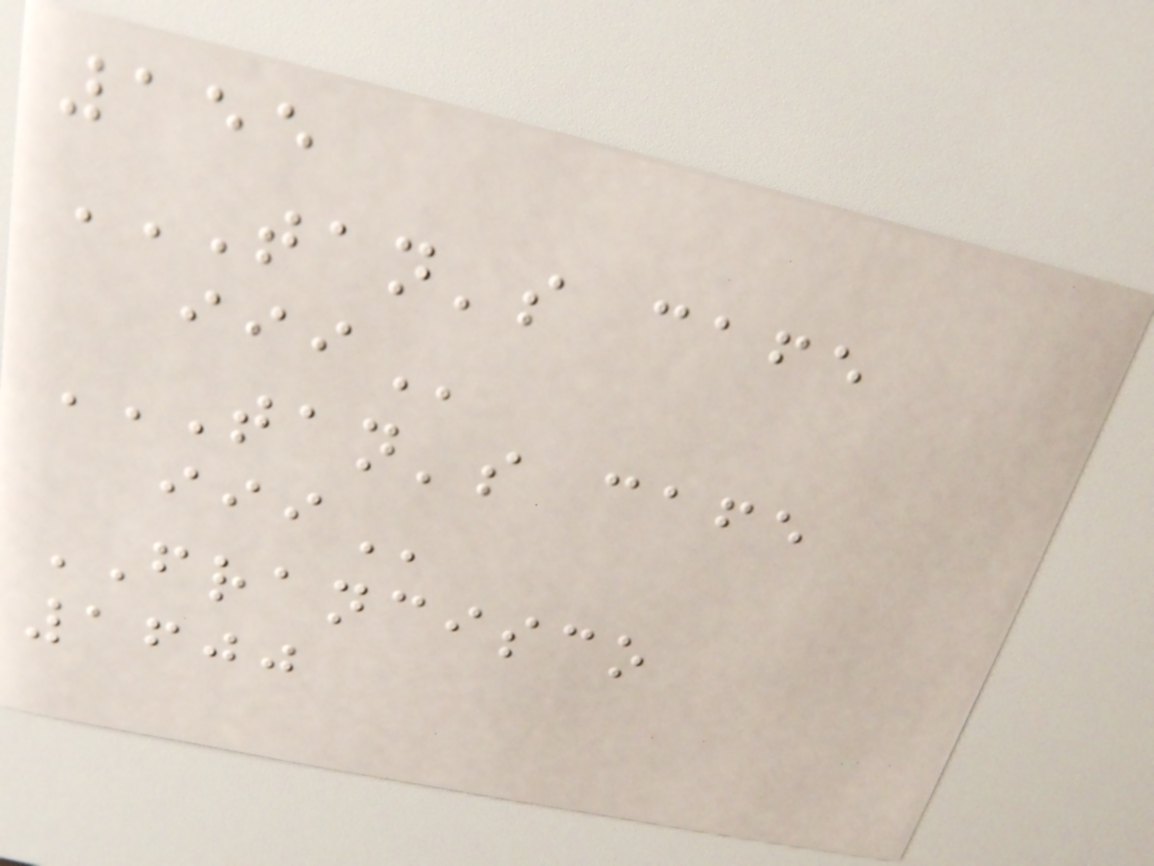155
TAN'S CAFE
III
TAN'S CAFE
III
FRANCISCO
1600
